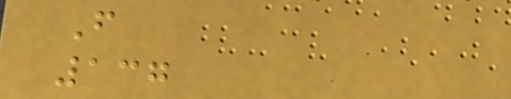F
137
